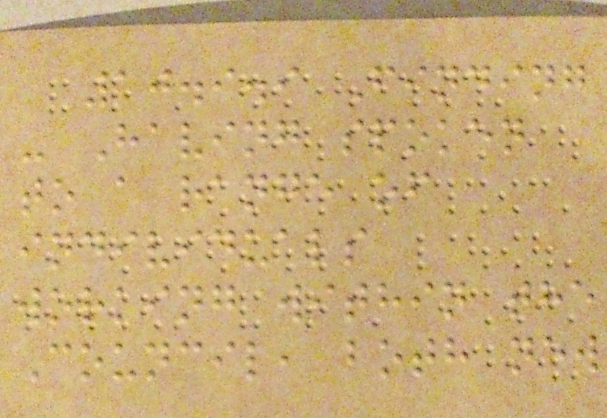10.9.9 Finding
- Having spoken
to a range of
individuals
working within the
Council, both new
